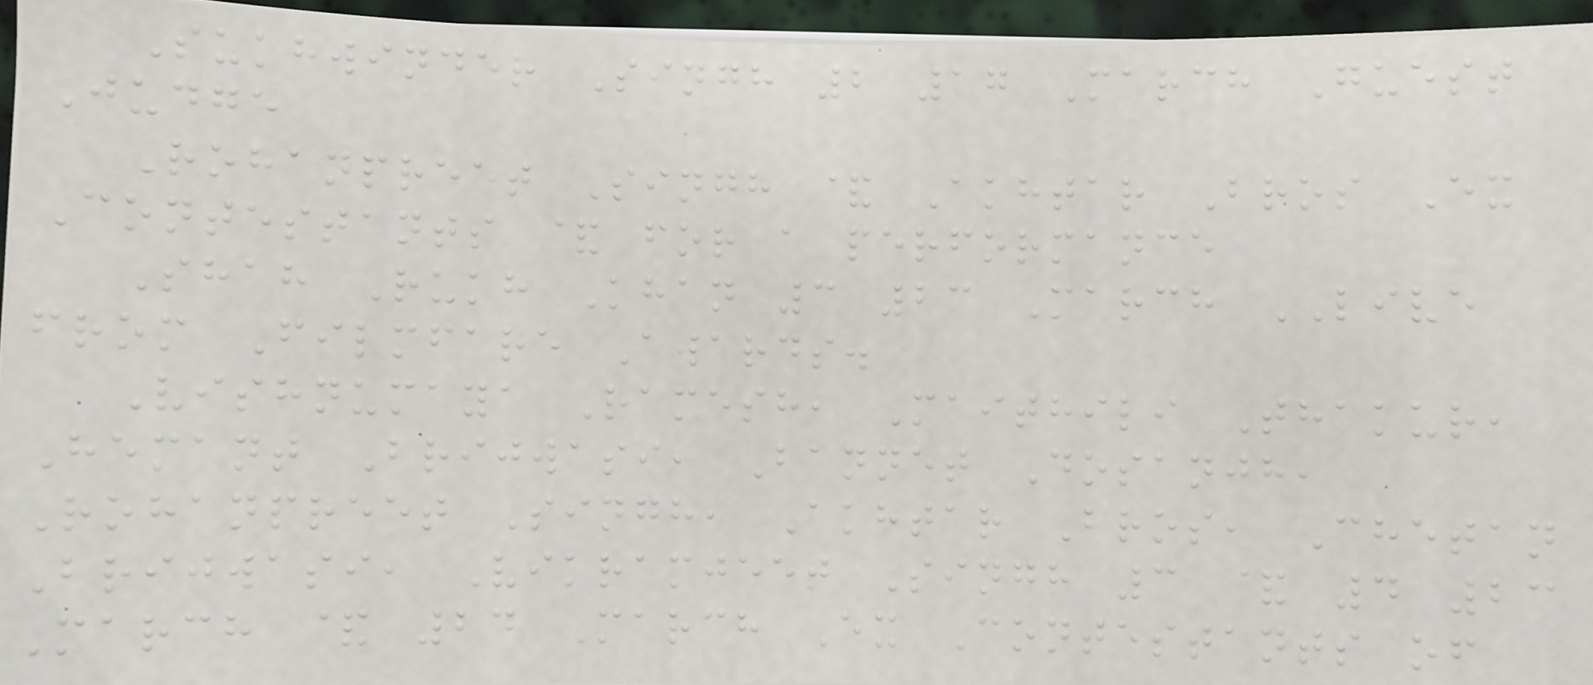Sukhwinder Singh 2 17 March Guest
Judge
Rohanpreet Singh & Akhtar Bros Ex
Contestants & for a performance
Shah Rukh Khan 3 23 March LIVE
from Filmfare Awards.
Vishnumaya Ramesh, Maithili Thakur,
Hemant Brijwasi, Bannet Dosanjh,
Rohanpreet Singh, Akhtar Bros, Chetan
Brijwasi, Vikramjeet Singh 3 & 4 23
March & 24 March Ex Contestants of
